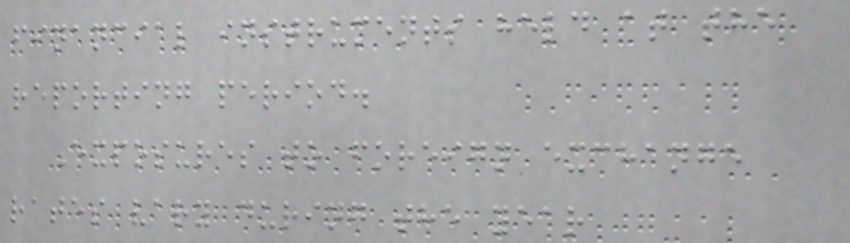financial instruments held at the
reporting period.
Exposures to foreign exchange
rates vary during the year
